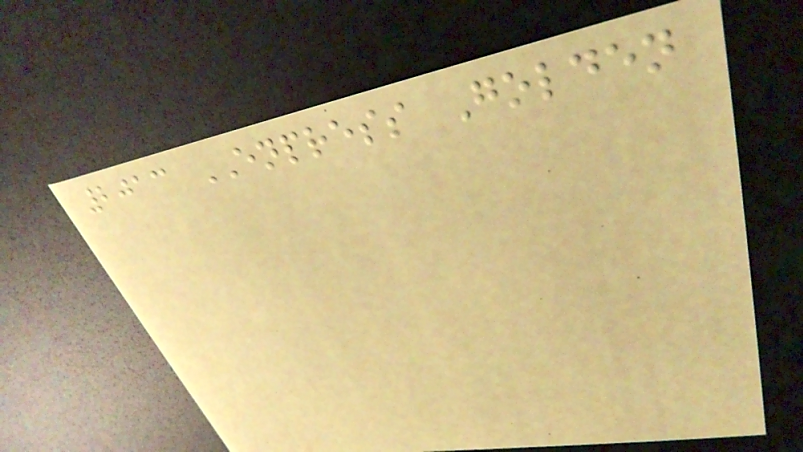2013 ENPRESS Golden
